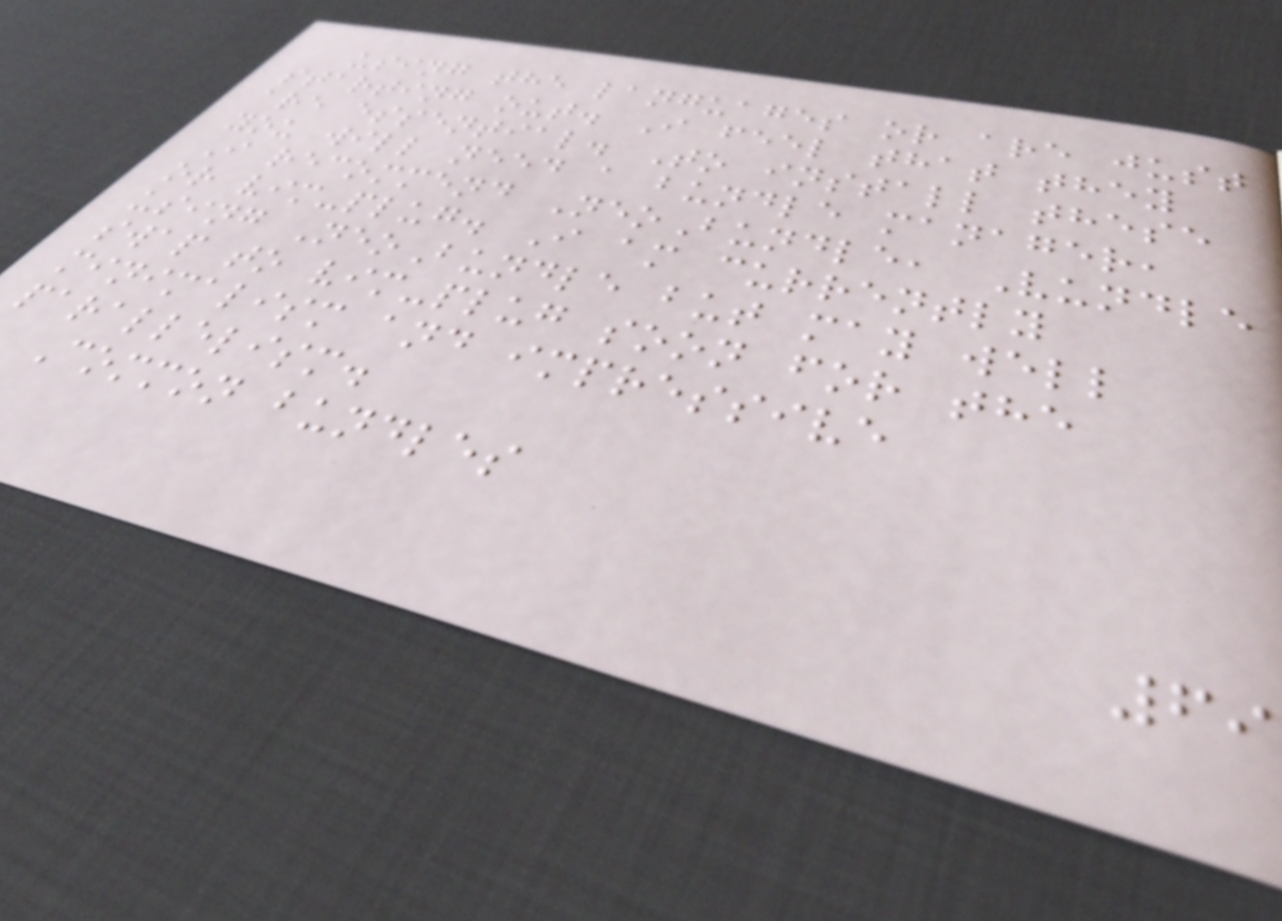using the languages or are just
starting out. I feel that they
are essential. To install these
you will need a bundle manager,
I recommend NeoBundle, Vundle
or vim-plug. I am currently
using NeoBundle but may well
swap to vim-plug soon for the
minimalism and impressive
parallelism.
Common bundles
69
